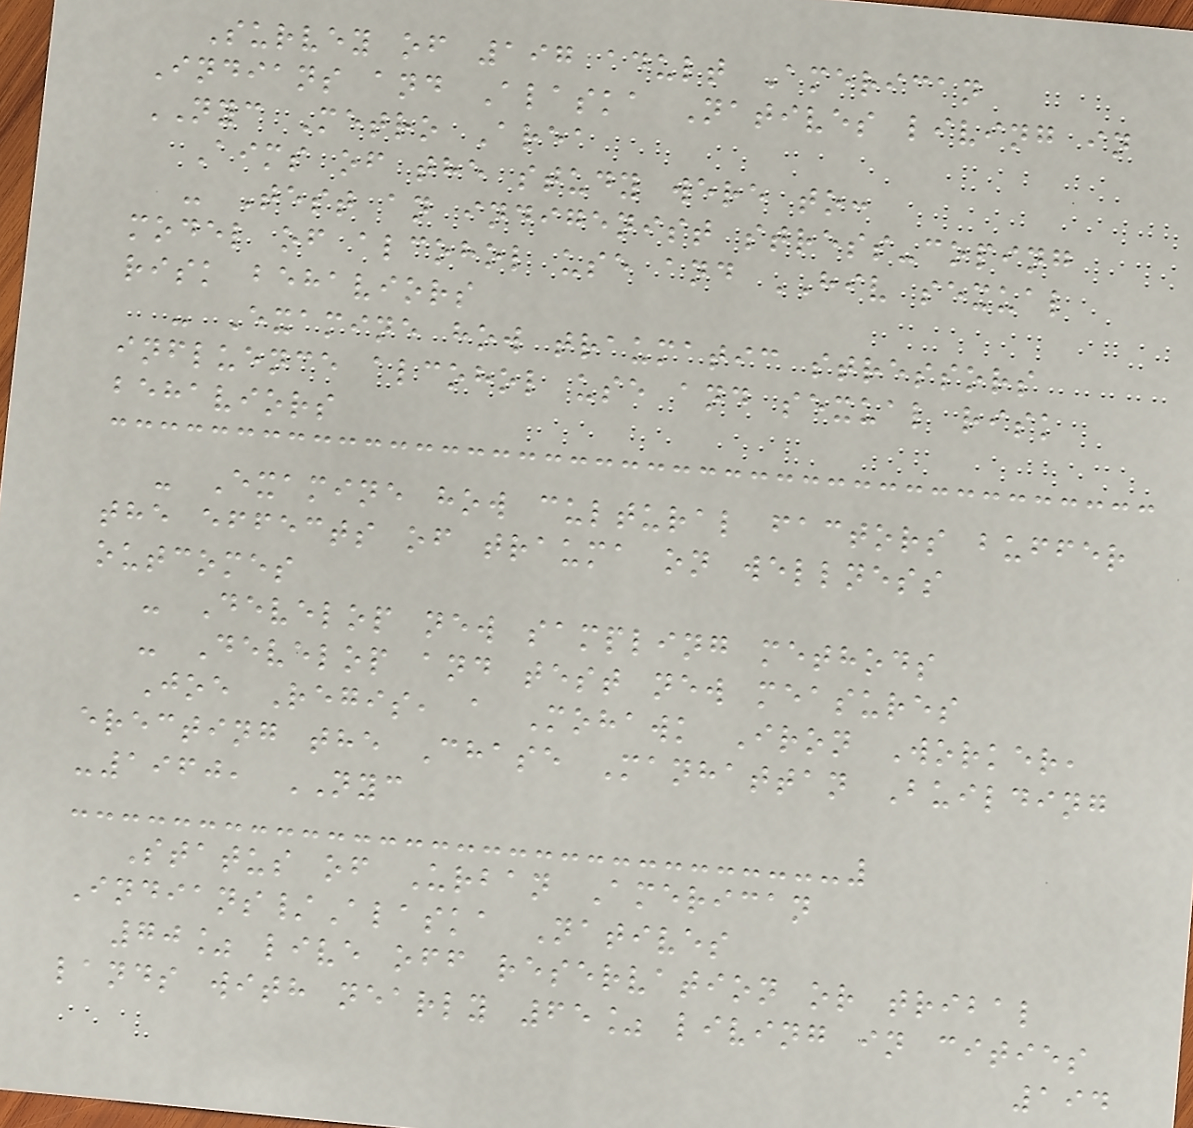Survey of 197 adult American
Indians and Alaska Natives living in
NYC Metro Area
Aims of the study were to:
- Test an indigenist stress-coping
model of alcohol use and HIV sexual
risk behaviors
- Examine how traumatic stressors
influence alcohol use and sexual risk
behaviors
- Examine how cultural factors buffer
the effects of trauma on wellness
outcomes
- Develop new sampling methods
- Develop and test new measures
Joe Regis, a Mohawk Iron Worker,
erecting the Chase Manhattan Building
-1960, NYC
Status of Urban American
Indians/Alaska Natives
70% live off reservation or tribal
lands with nearly 65% living in cities
194
